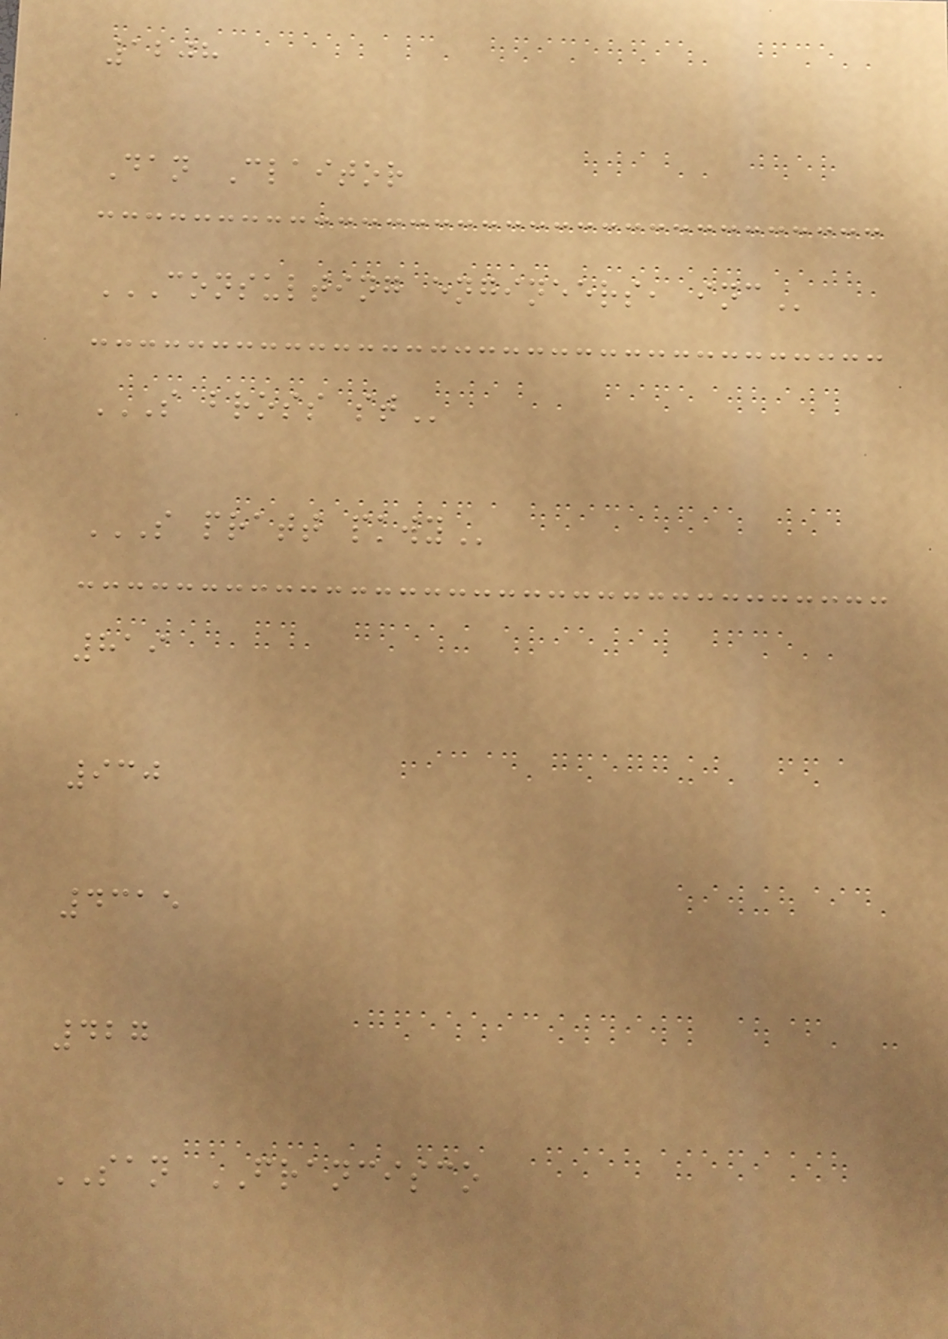1208
Dan Claitor
CONSULTING ENGINEERS, INC
S BROSS ST
S PRATT PKWY
819
930
4315
427
SAN FRANCISCO
